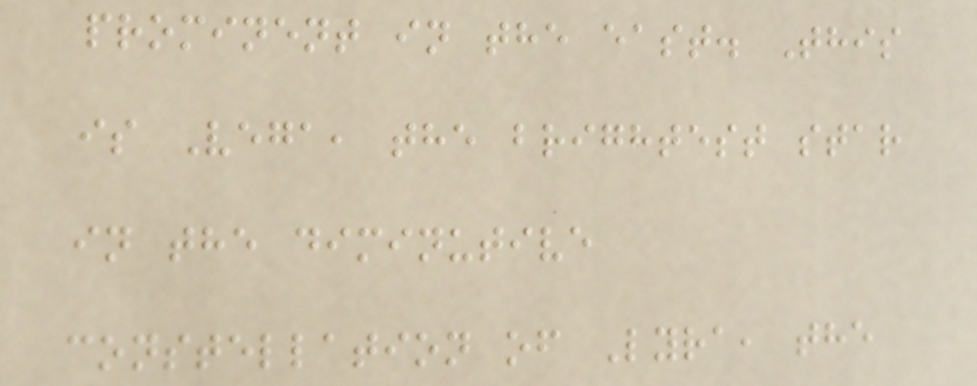prominent in the east. This
is Vega, the brightest star
in the diminutive
constellation of Lyra, the
